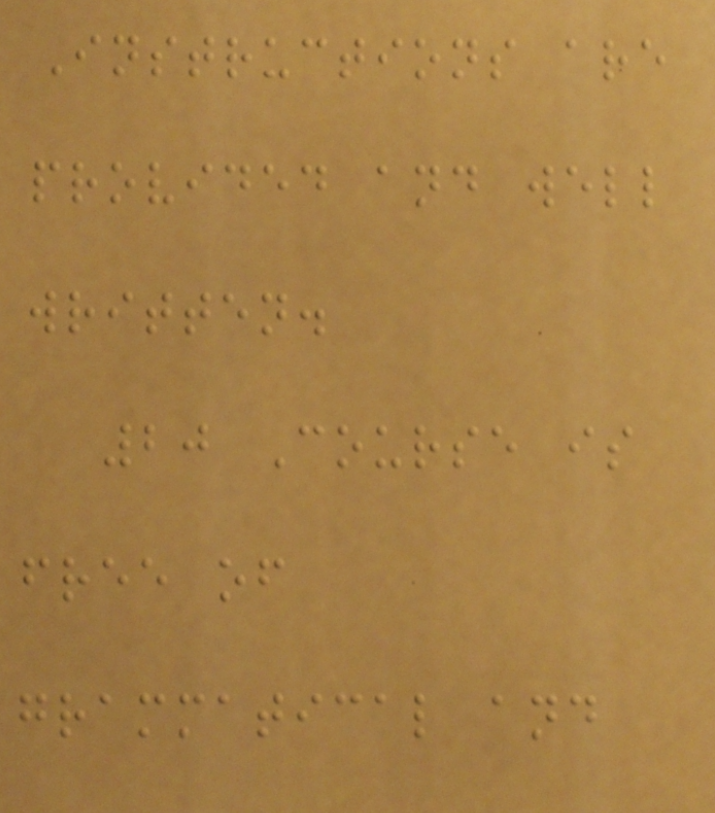Instructions are
provided and well
written.
20 Course is
free of
grammatical and
